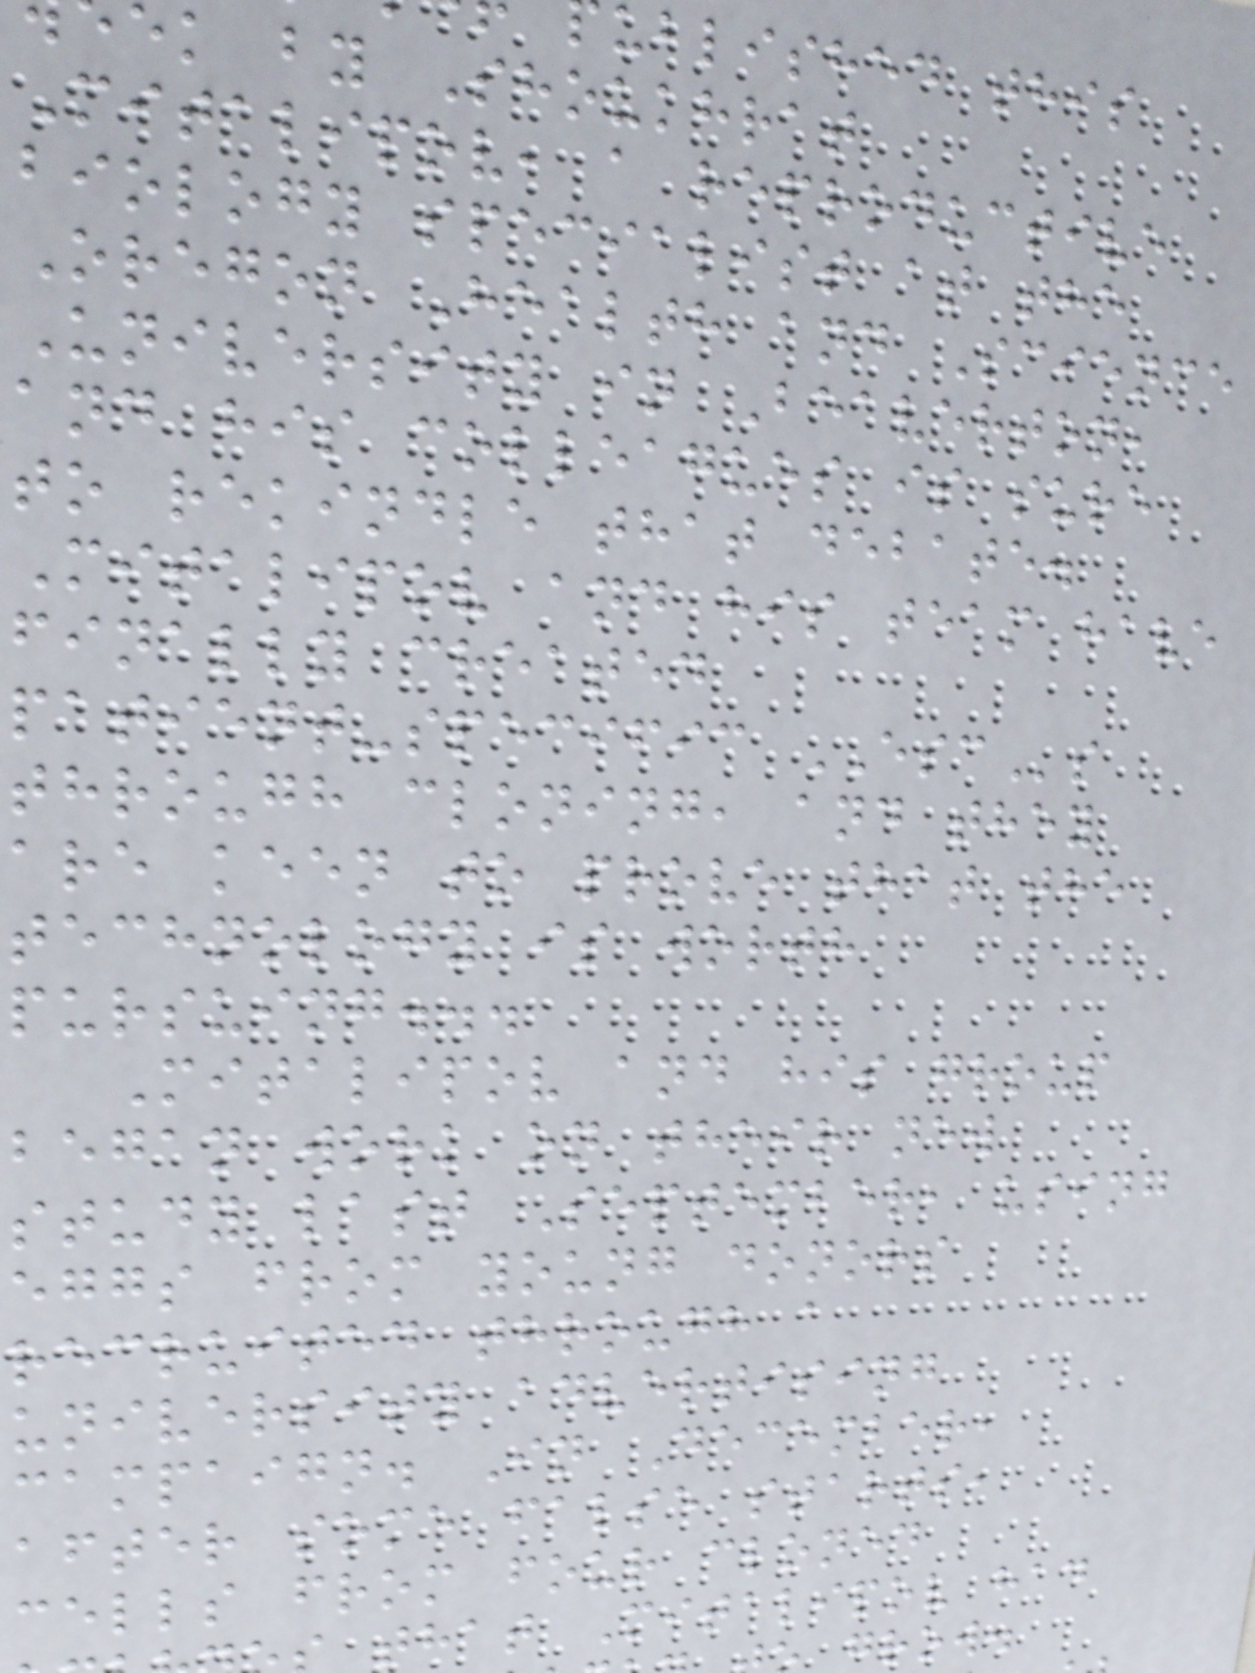ublished this
ek by Shoukhrat
Mitalipov, a reproductive
biology specialist at the
Oregon Health and Science
University in Beaverton,
and his colleagues is sure
to rekindle that debate.
Mitalipov and his team have
finally created
patient-specific ESCs
through cloning, and they
are keen to prove that the
technology is worth
pursuing...
Mitalipov and his group
began work on their new
study last September, using
eggs from young donors
recruited through a
university advertising
campaign. In December,
after some false starts,
cells from four cloned
that Mitalipov had
